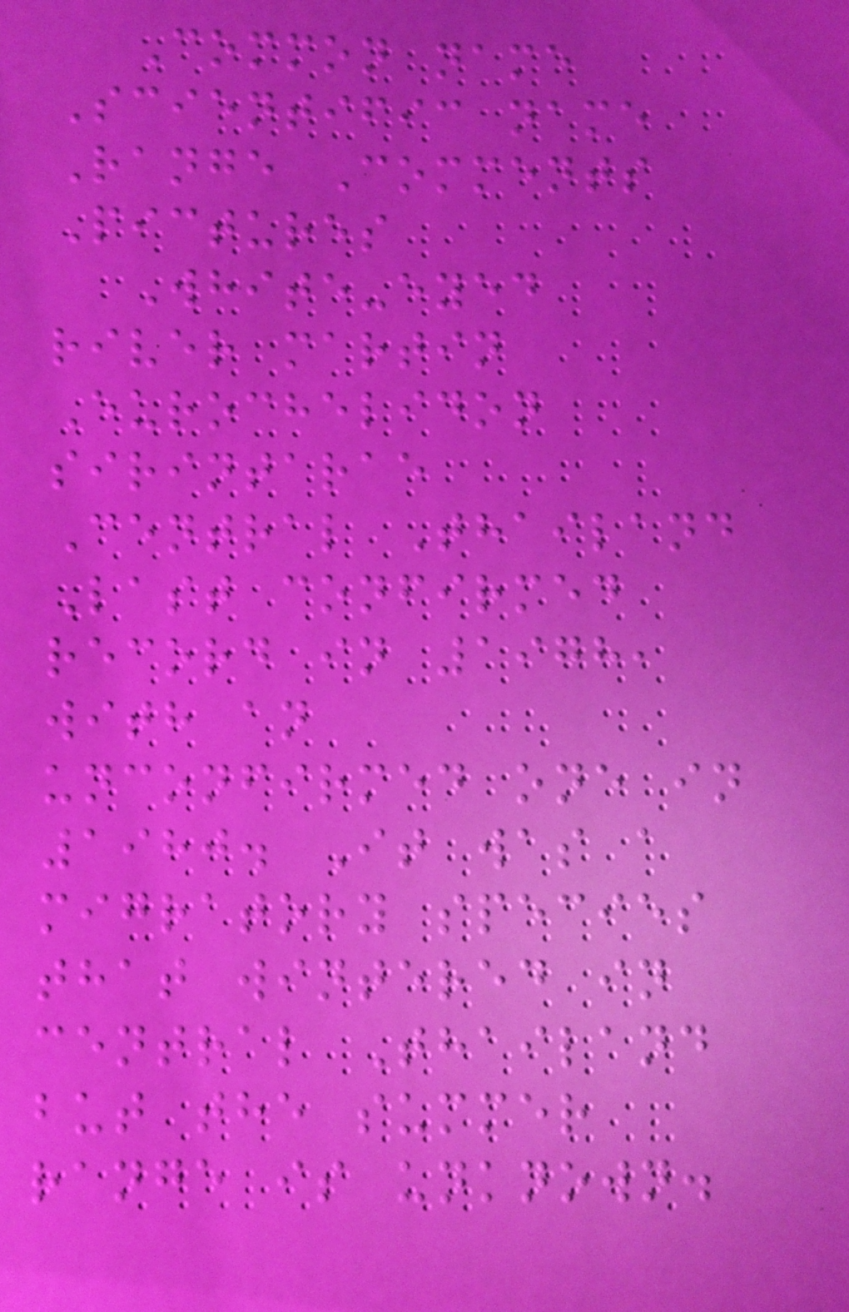Common name
Scientific name
Range Comments
Pictures
White-eyed
river martin
Eurochelidon
sirintarae
Central Thailand
Last confirmed
record in 1978,
with an
unconfirmed one in
1980. It was a
migratory species
that wintered in
central Thailand
but the summer
range is unknown.
